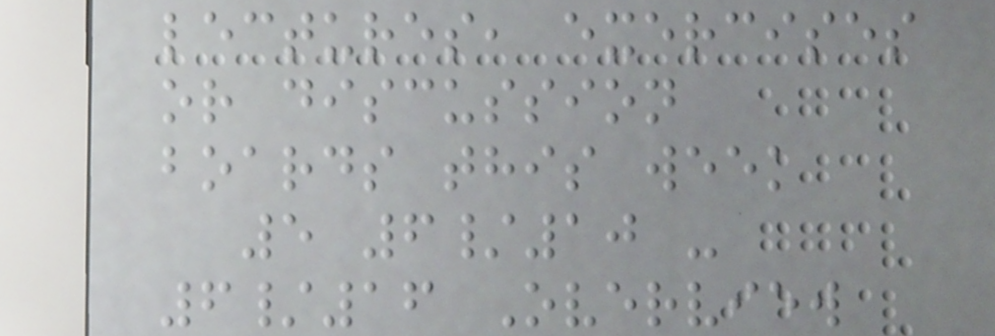lectures, exercises
or discussion
boards this week
5 6/10 -
6/16 Overview
